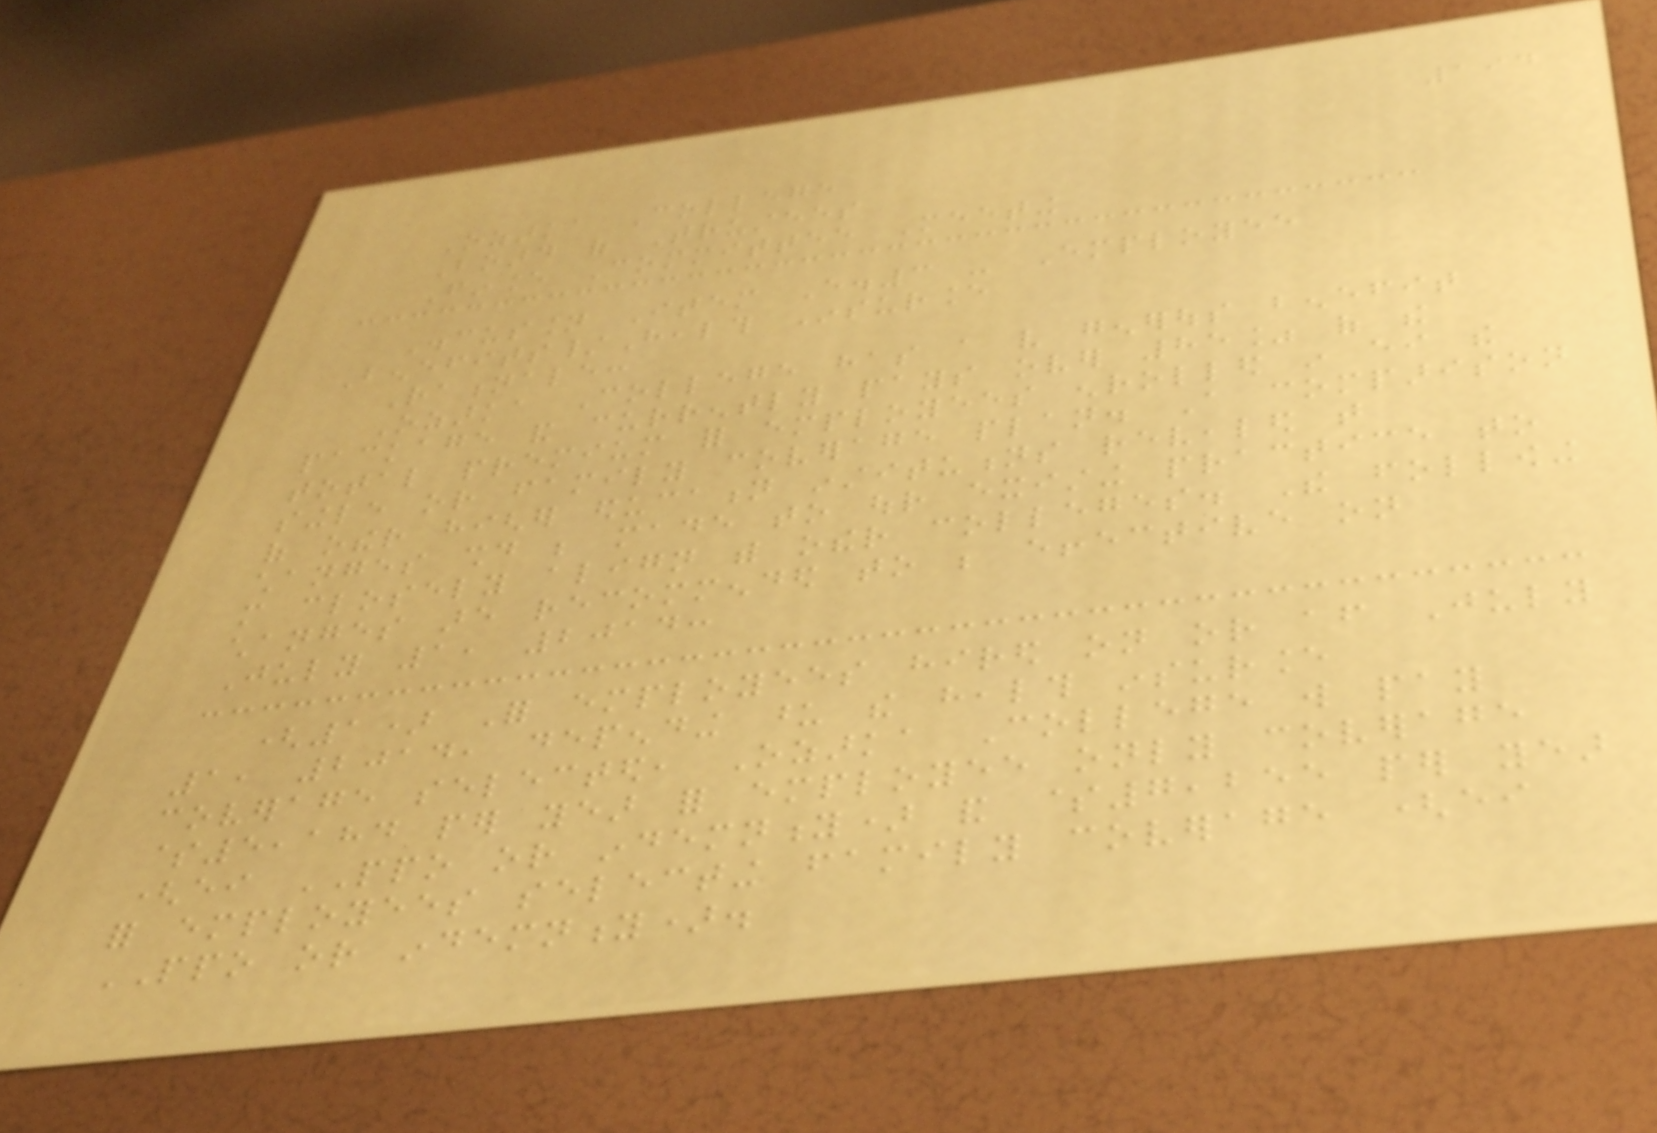194
Ozarka College
Board of Trustees
Finance Committee Meeting
Discussion Item E.3 - Employee
Benefits/Health Insurance
Rationale:
Ozarka College has a very generous benefit
package and currently pays over 85% of the
total premium for employees enrolled in either the
single or family coverage plan. A comparison
of other higher education institutions revealed that
changes should be made to our existing practice to
more closely align with other colleges. The following
changes are recommended to be effective on
July 1, 2014:
(1) For employees hired on or after July
1, 2014, depending upon the health insurance
coverage selected, Ozarka College will pay
$5,184 per year for employee only coverage
(either PPO or indemnity) and $7,255 per year
for employees selecting family coverage (either
PPO or indemnity).
